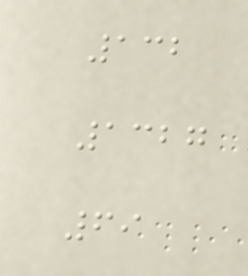132
1327
69
